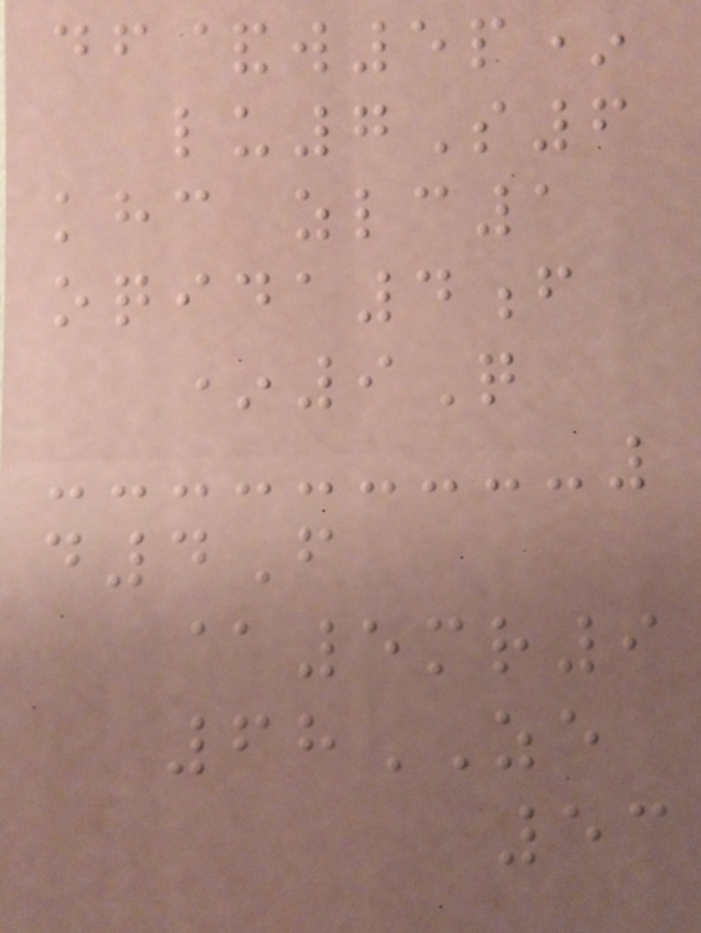df&w5p*
lu7S6
khc zlc1
oqida4f
*9Q
d4F
@5mr9
68ZE
53
